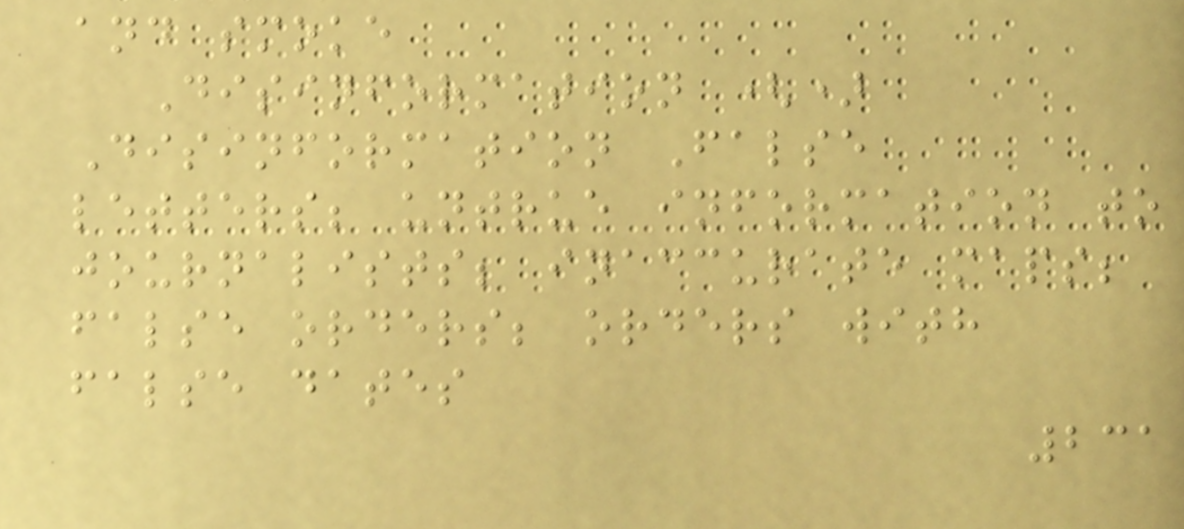and smoke
Disinformation ()
Disinformation False
letters; untrue information to
journalists; inaccurate maps;
false orders; orders with
false dates
231
